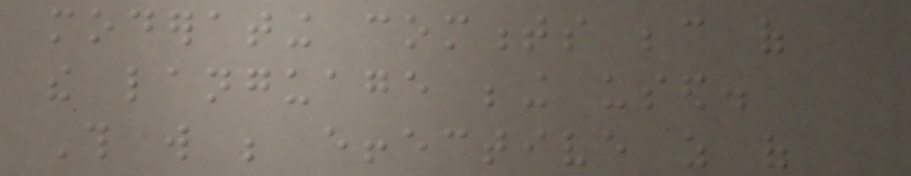moderating comments because of
the language being used.
This will be effective as of
